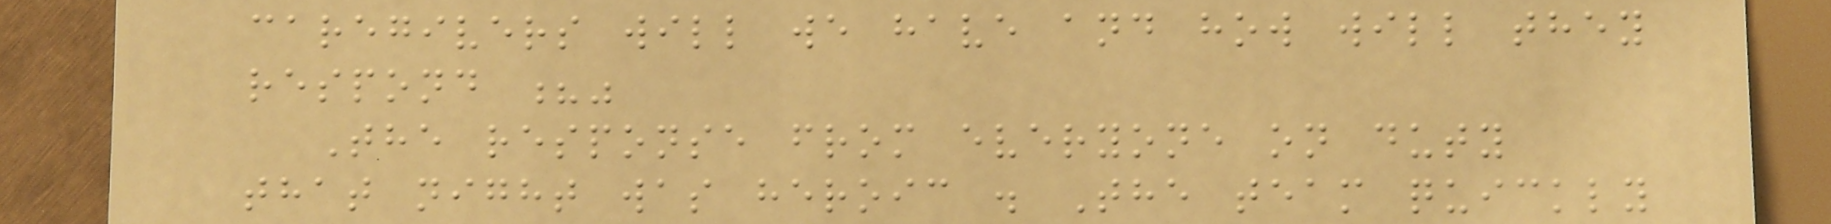caregivers will we have and how will they
respond ?"
The response from everyone on duty
that night was heroic . The team quickly
